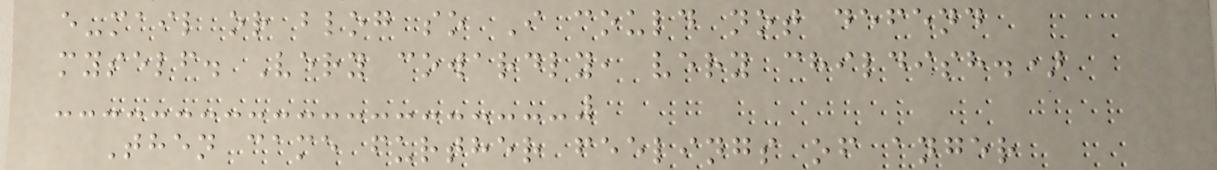e-mail or blog so I could not defend
myself. Very cowardly, very childish.)
Then came further feelings of anger
